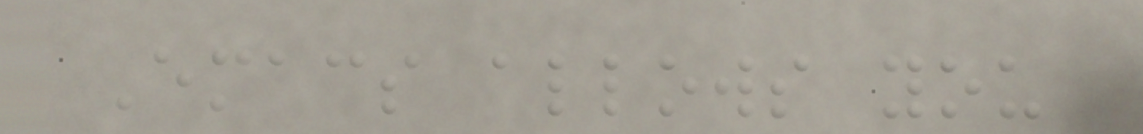Emacs allows you
